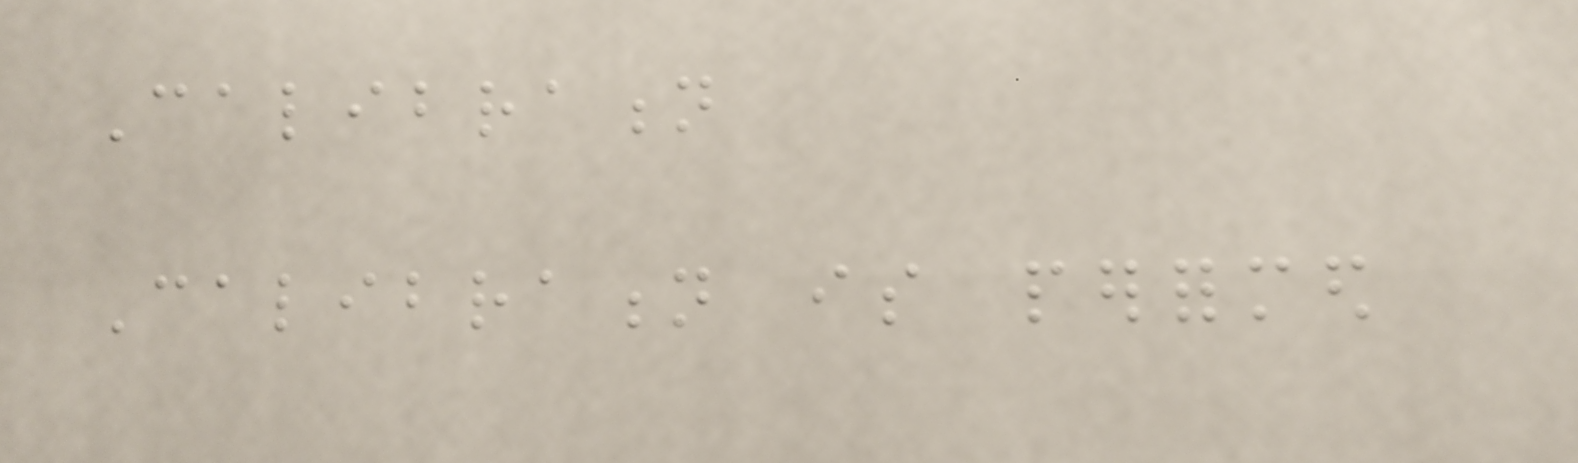Calibration
Calibration is performed
